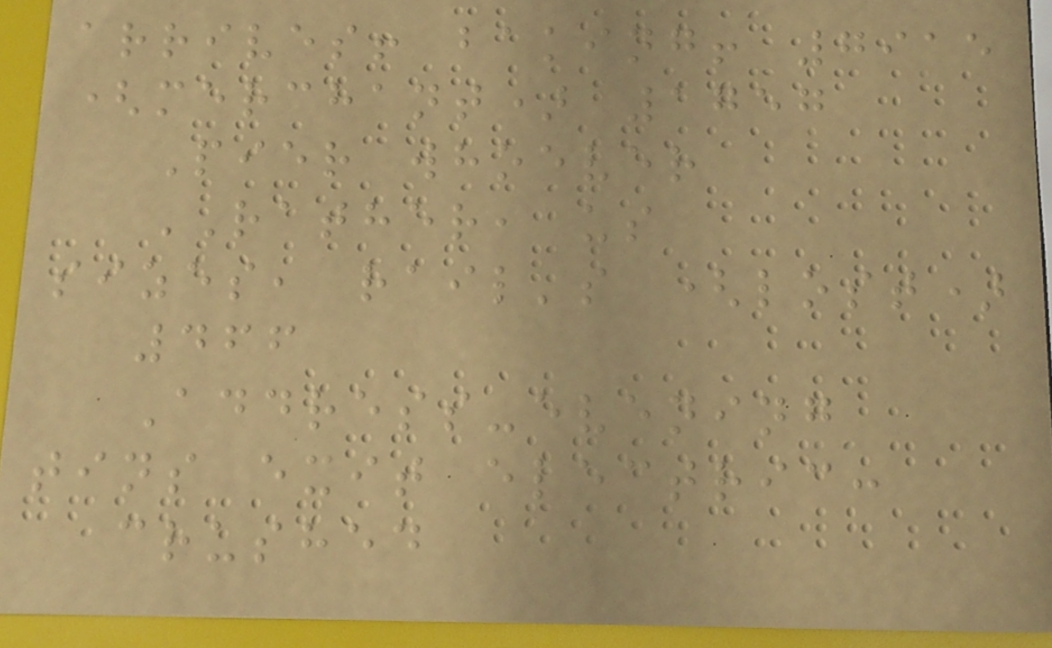arrives! baking! 7915
(merchant) 1757
Pier whoever
RATHER, us
sizes, rail's (lost)
466
Address-evening
tins exit electric:
crushed
